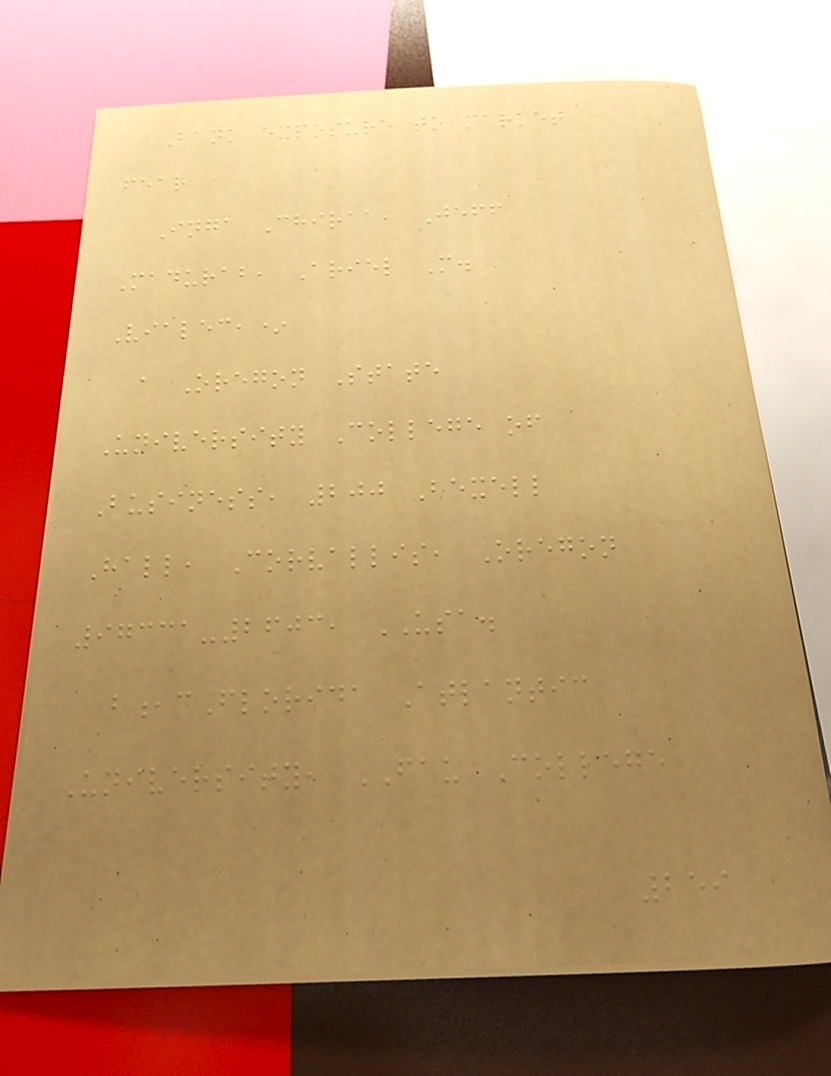Bank exposure to market
fear
Inga Chiraa, Jeff
Madurab, Ariel M.
Vialec,*
a Oregon State
University College of
Business, 200 Bexell
Hall, Corvallis, Oregon
97331-2603, USA.
b,cFlorida Atlantic
University, FAU College
259
